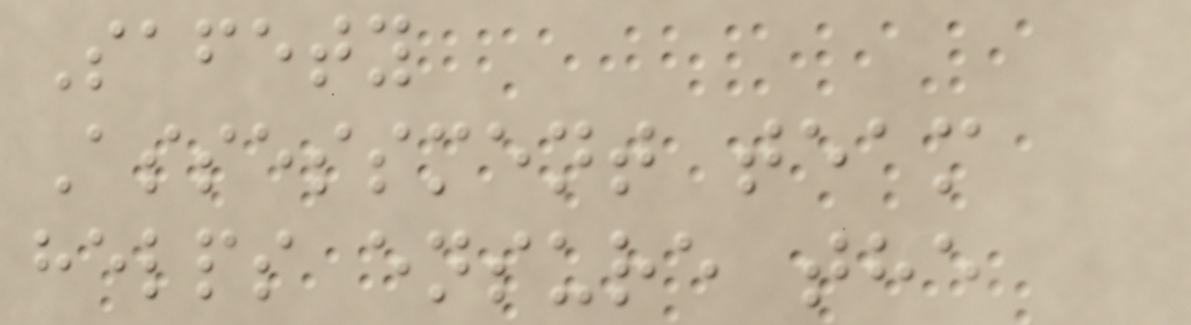Safety
Assessment team
helps ensure the
